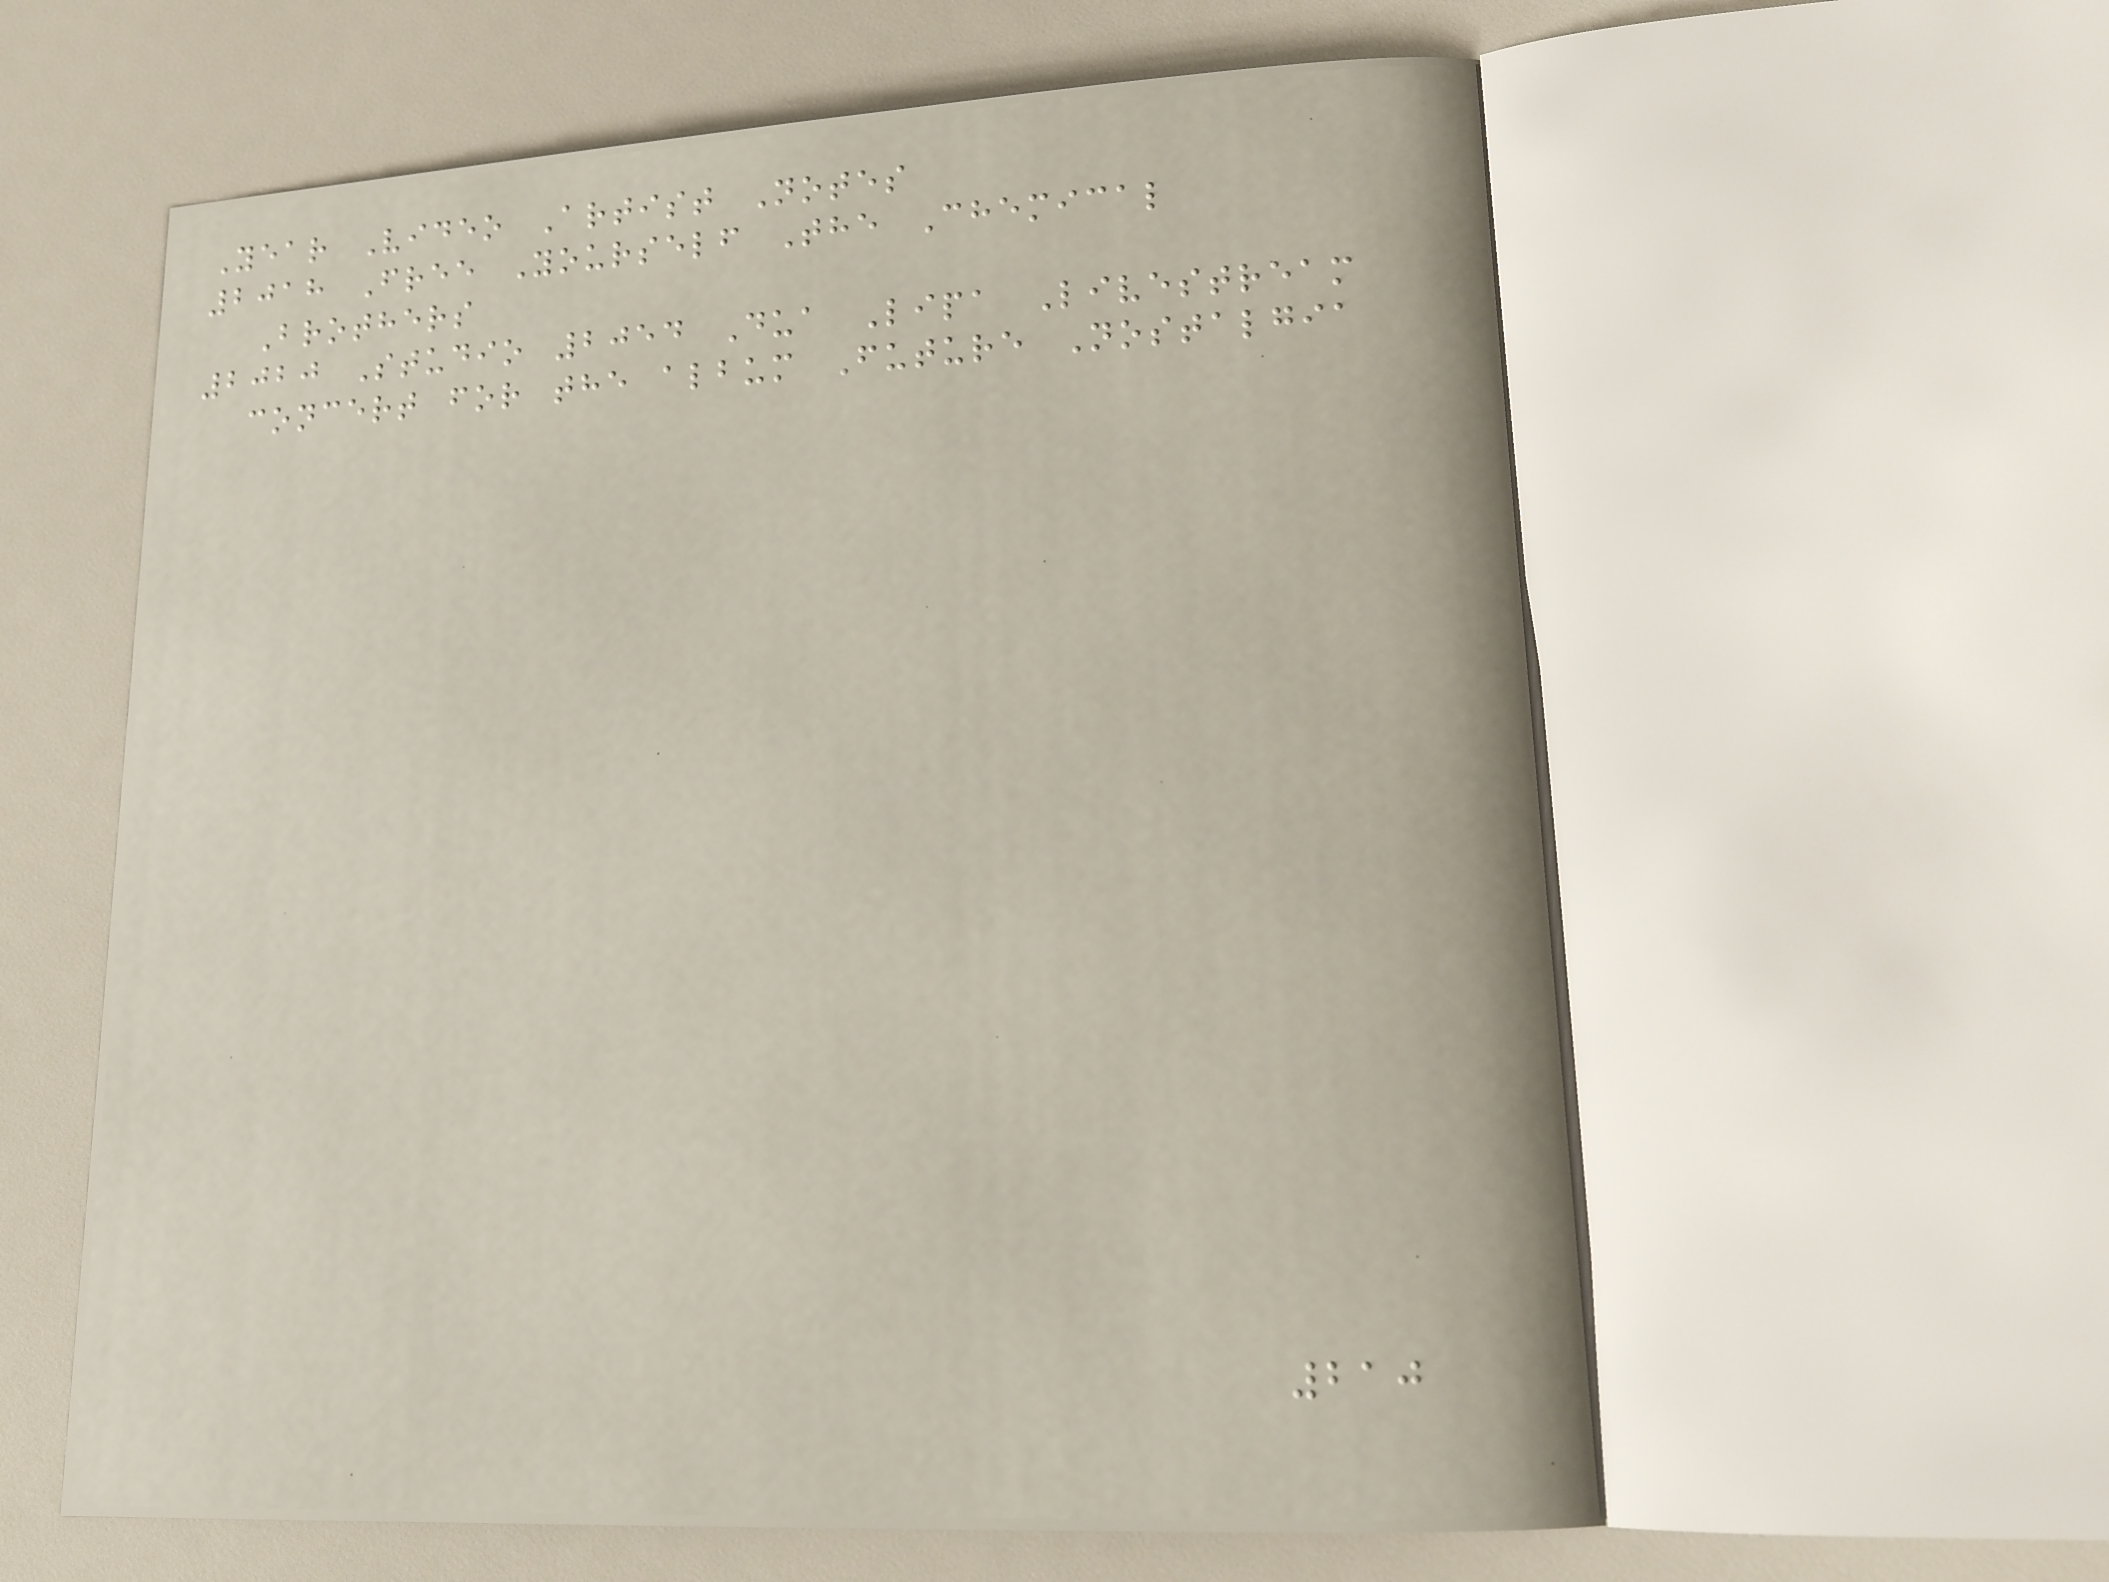Year Video Artist Notes
2018 Free Yourself The Chemical
Brothers
2020 Studio 2054 Dua Lipa Livestream
concert for the album Future Nostalgia
210
